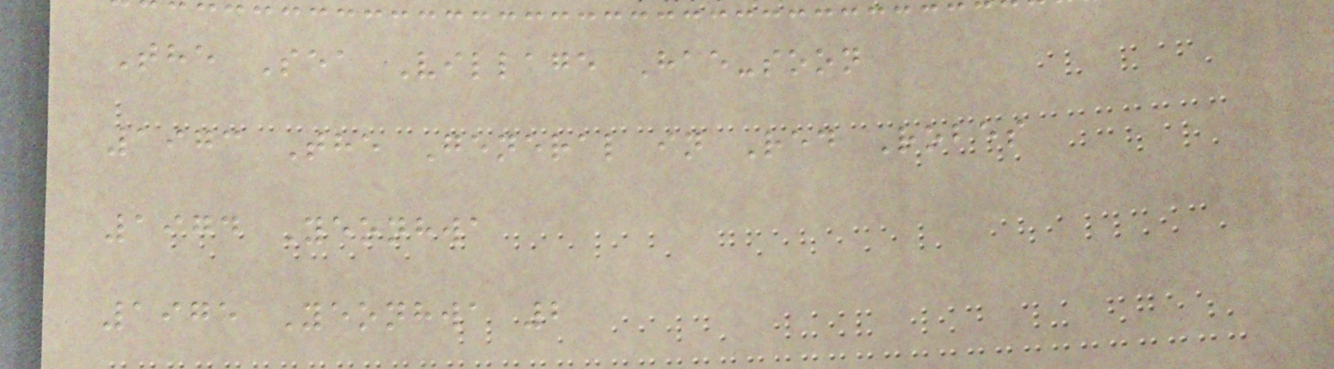The Sea Village Hae-soon
1973 The General in Red Robes
1974 Yeonhwa
1975 Yeonhwa 2
